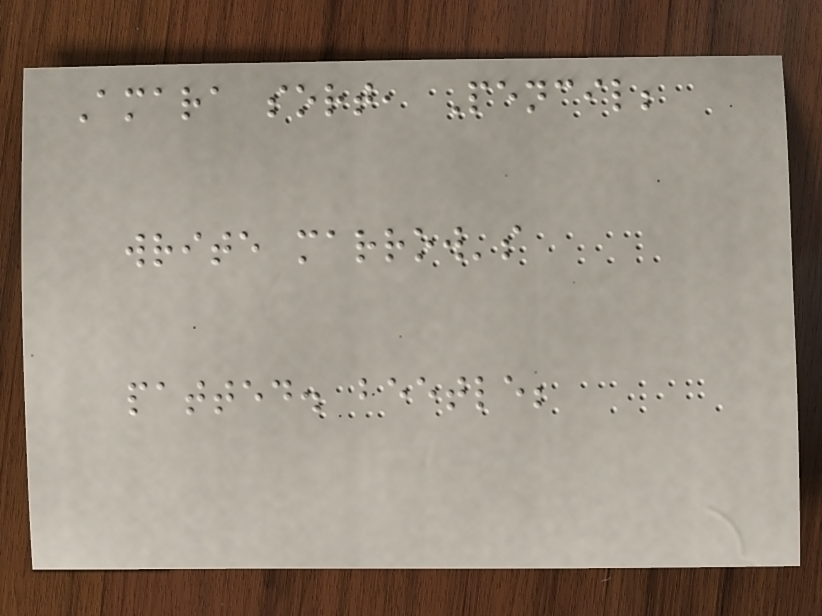Amara sort, Pencil;
write marrow's
patted. beetle;
